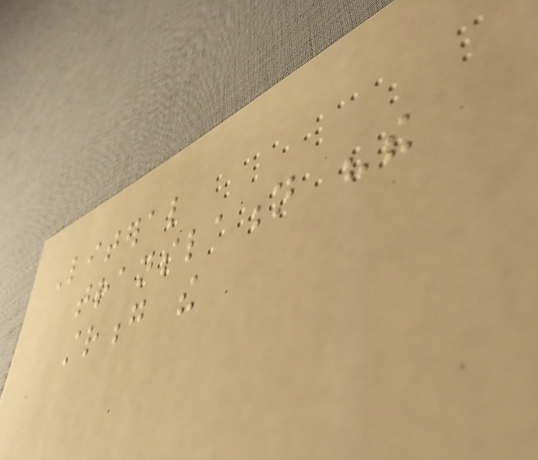Literal
translation "the
strong the
